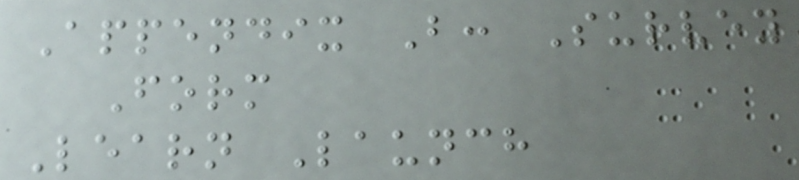Appendix B: Survey
Form
Learn Launch
